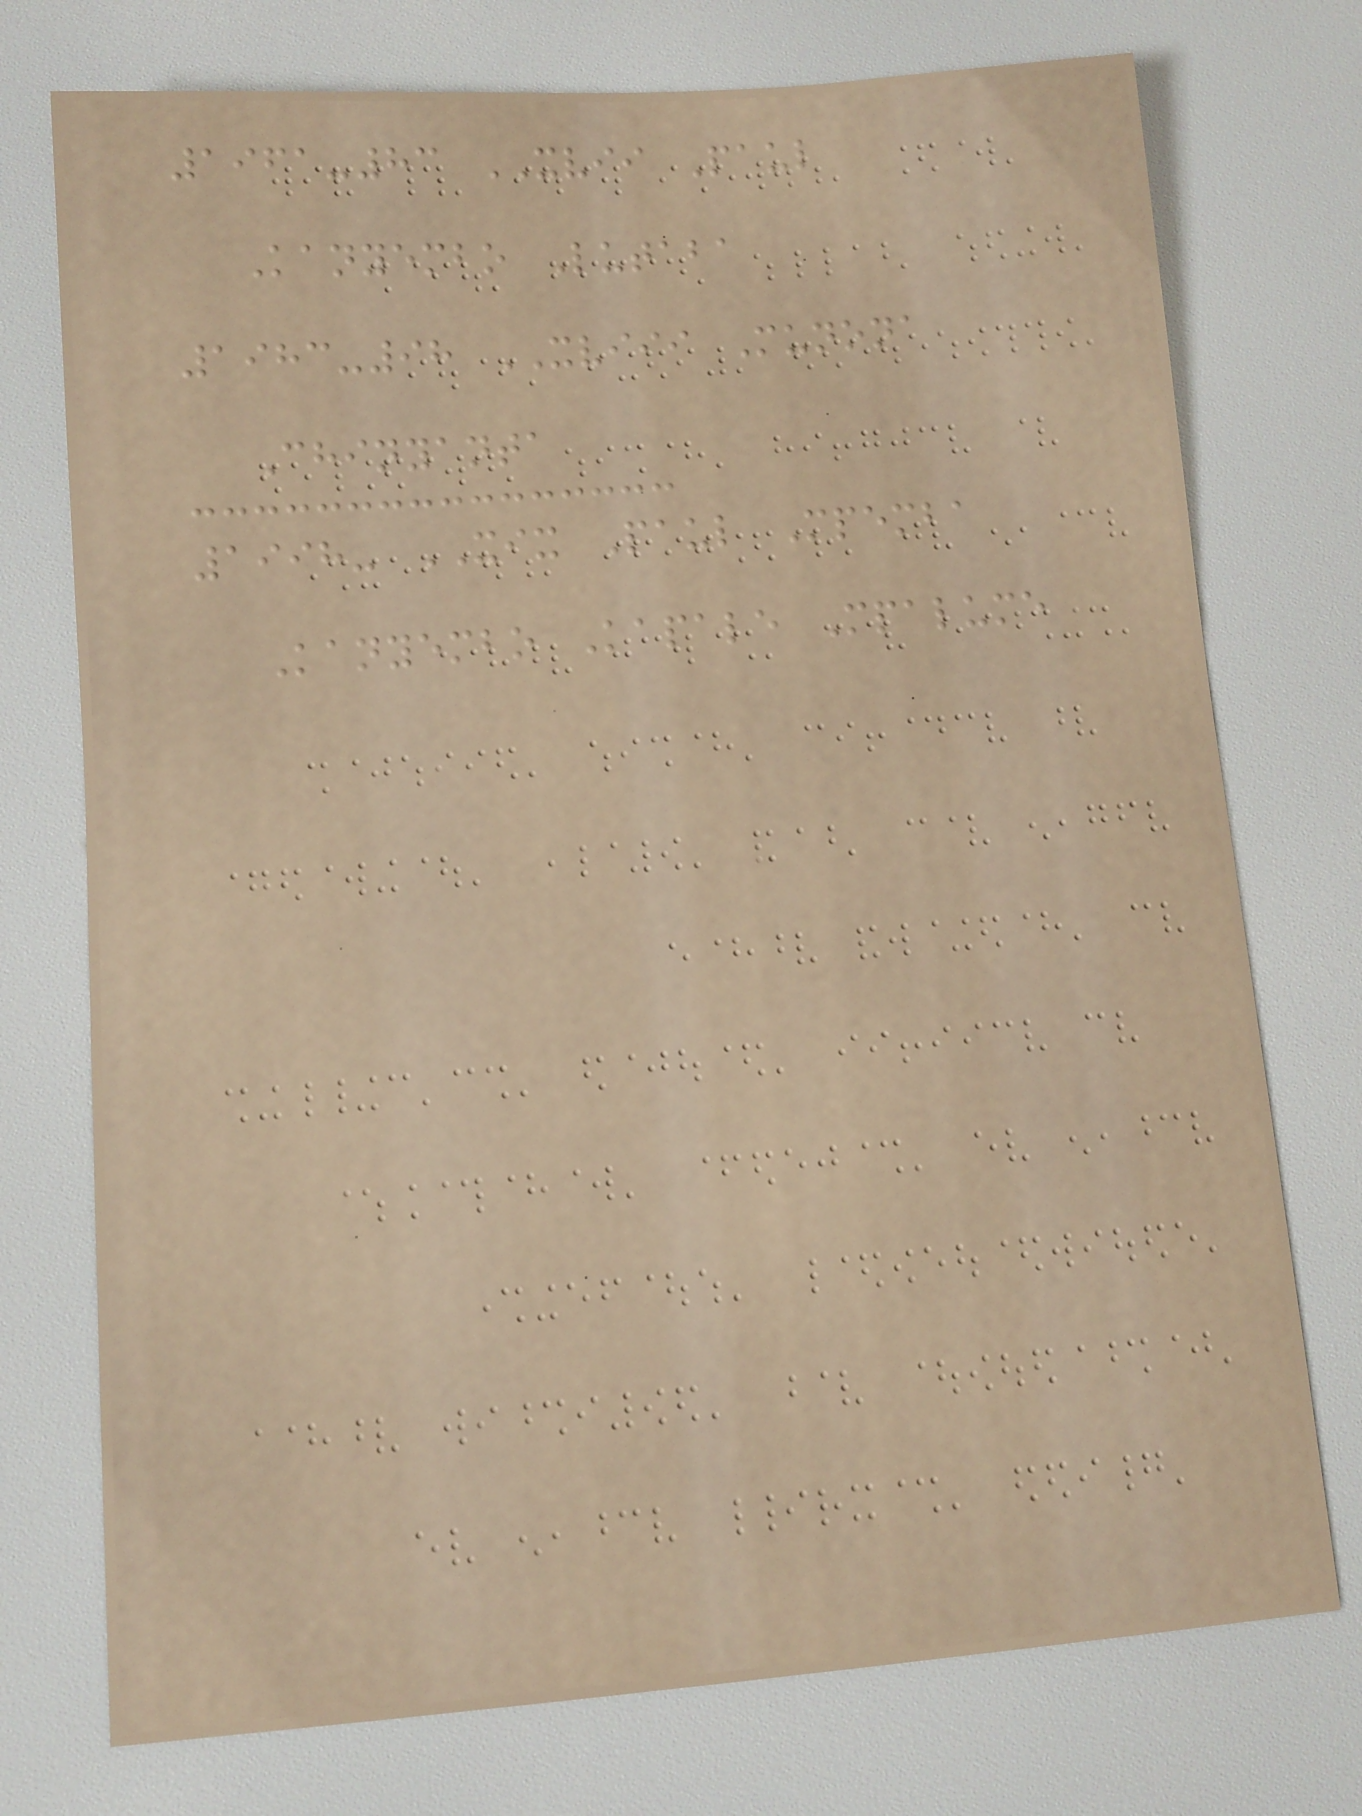1961-83 XVII Paul
Kanyembo Lutaba
1983-98 XVIII Munona
Chinyanta
1998- XIX Paul Mpemba
Kanyembo Kapale Mpalume
